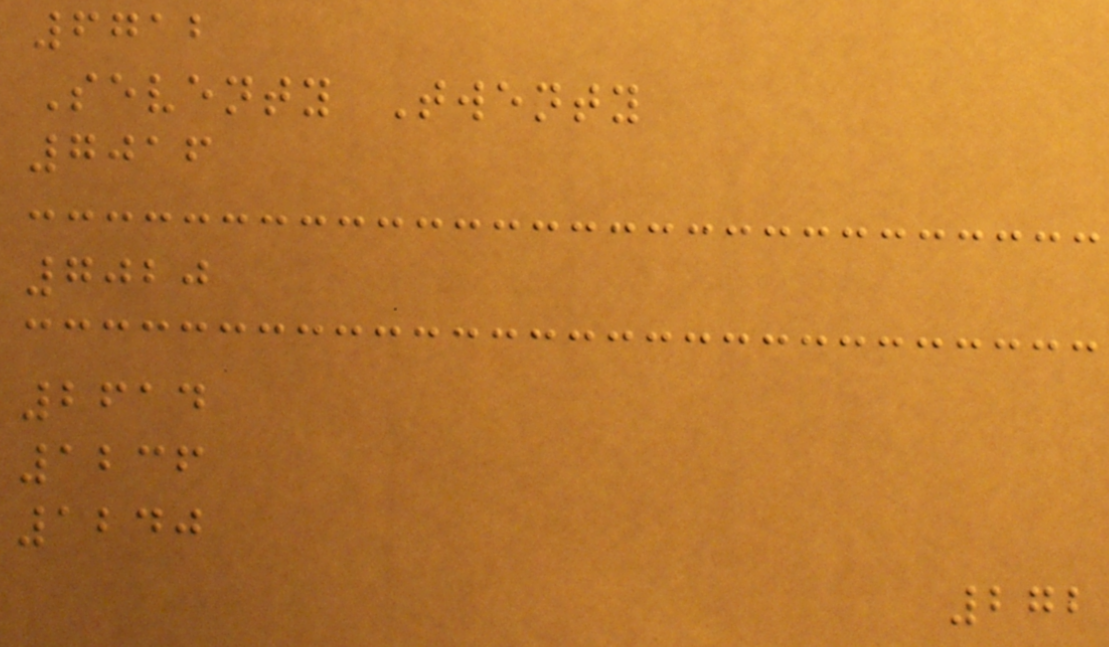6712
Seventy Twenty
7016
7020
2614
1236
1240
272
